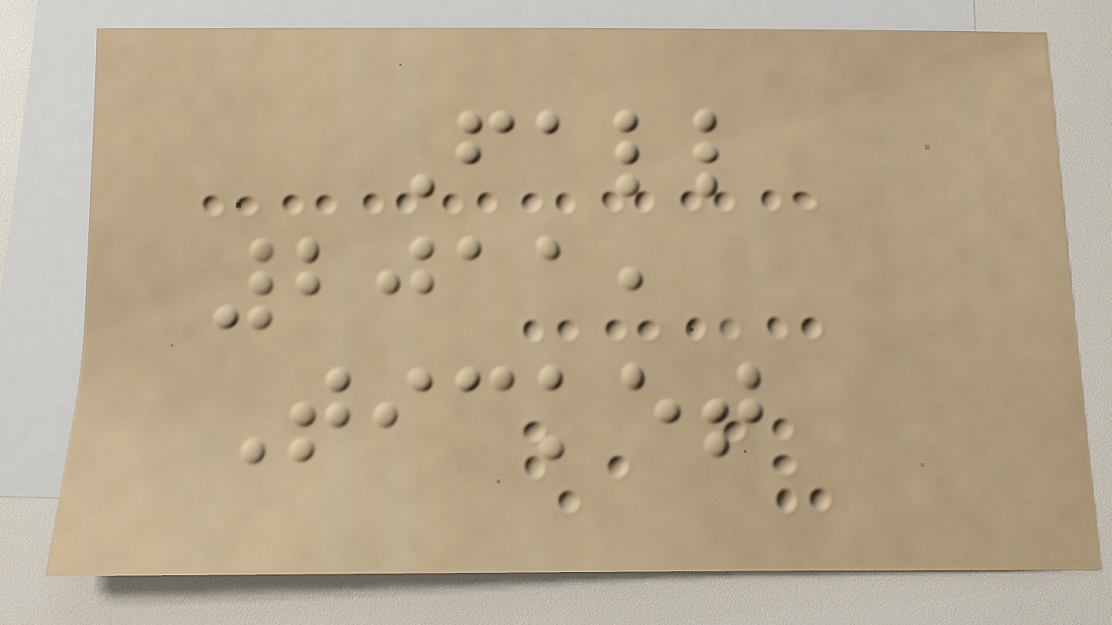Fall
2011,
Ticket
